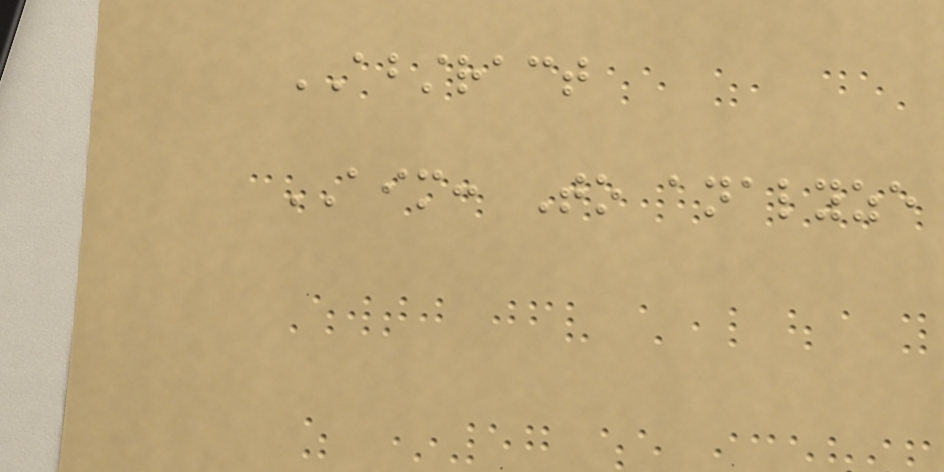ABSTRACT
AIM: To analyze
